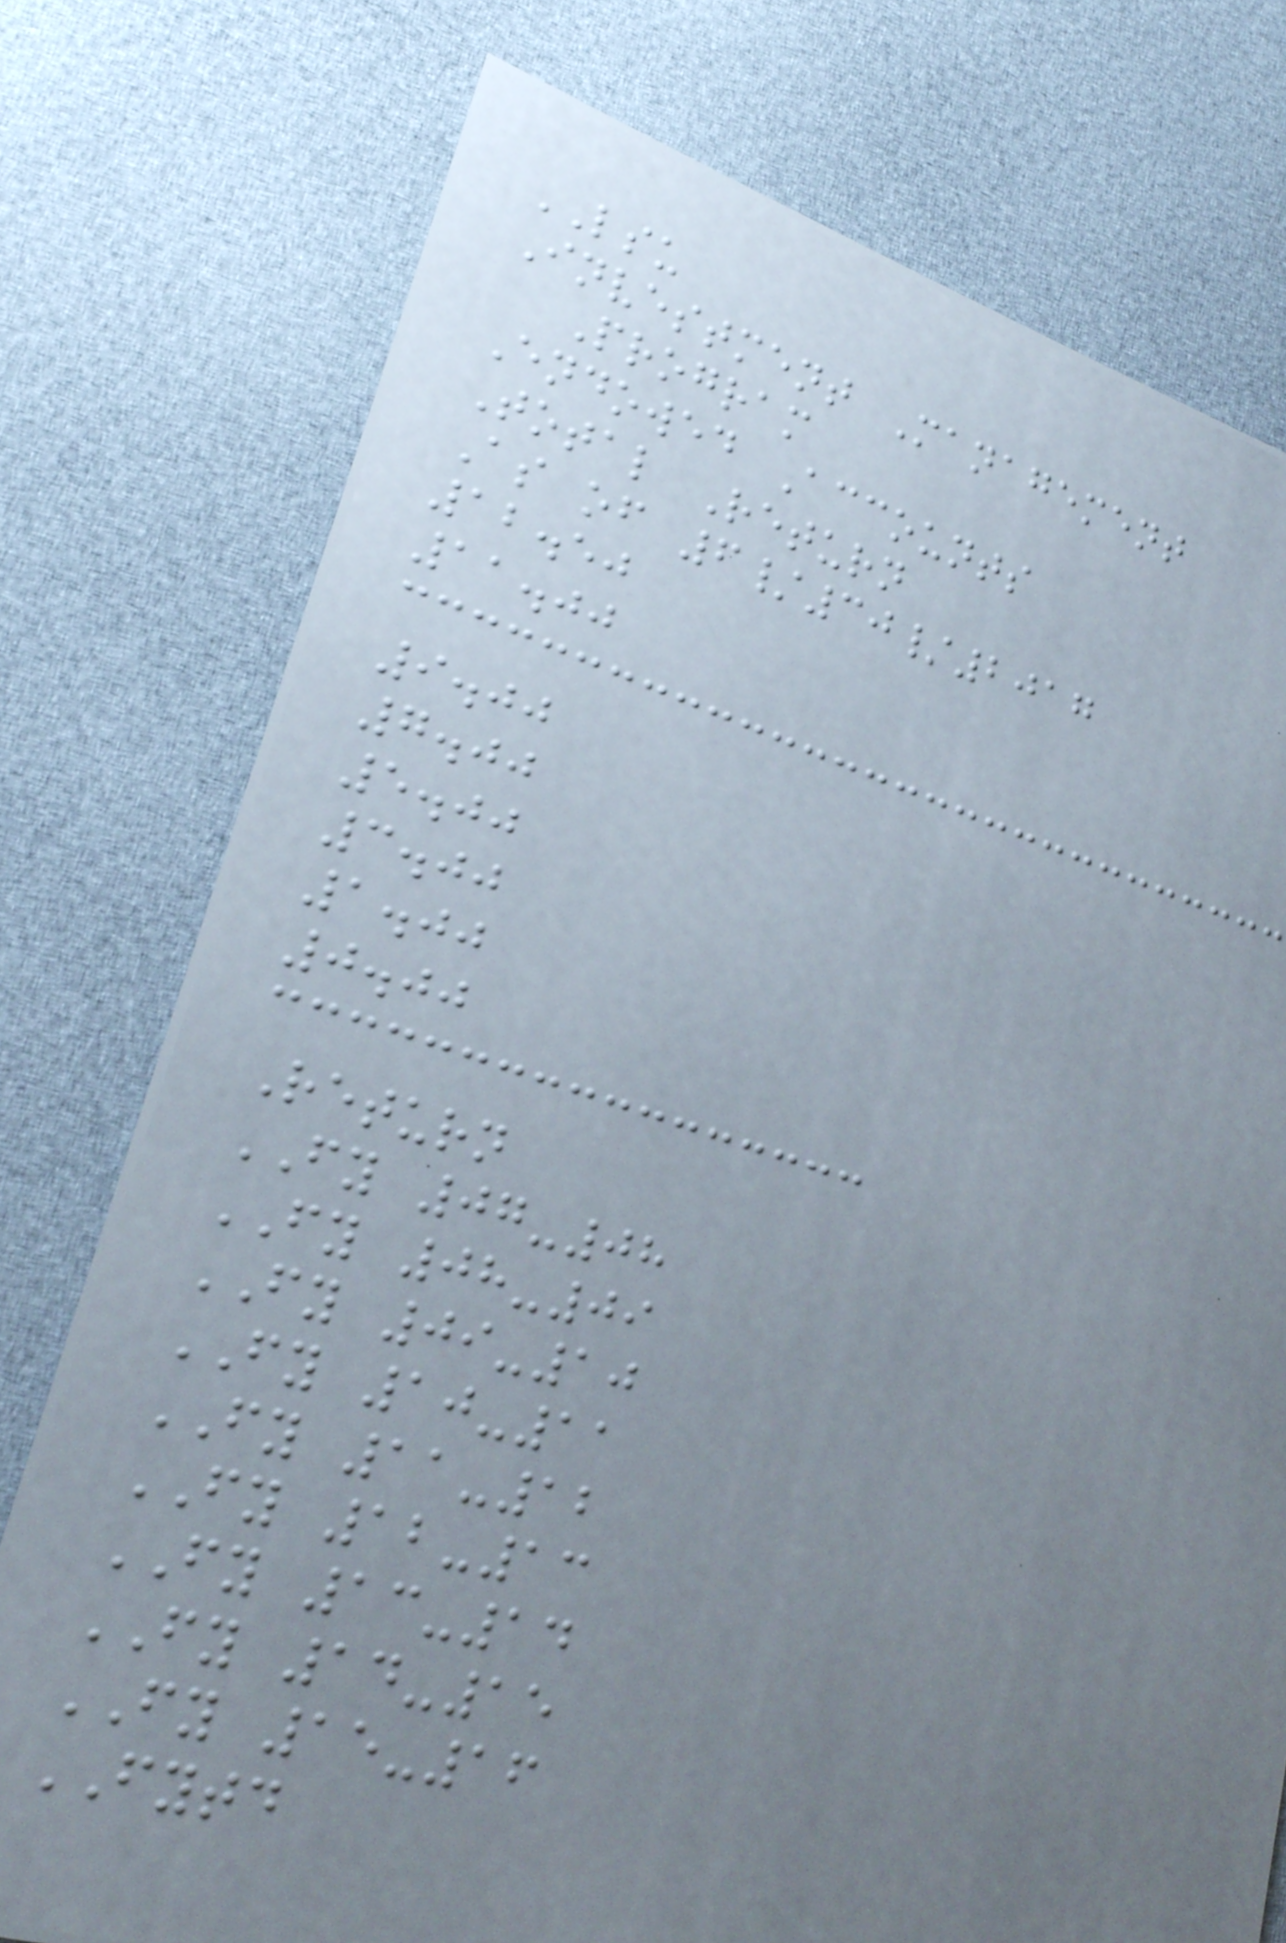LSU
Investment Management
Program
Endowed Accounts
Total Return
As of 6/30/2017
12.50
11.00
9.00
7.00
5.00
3.00
1.00
0.00
Return
FY 07-08
FY 08-09
FY 09-10
FY 10-11
FY 11-12
FY 12-13
FY 13-14
FY 14-15
FY 15-16
FYTD
